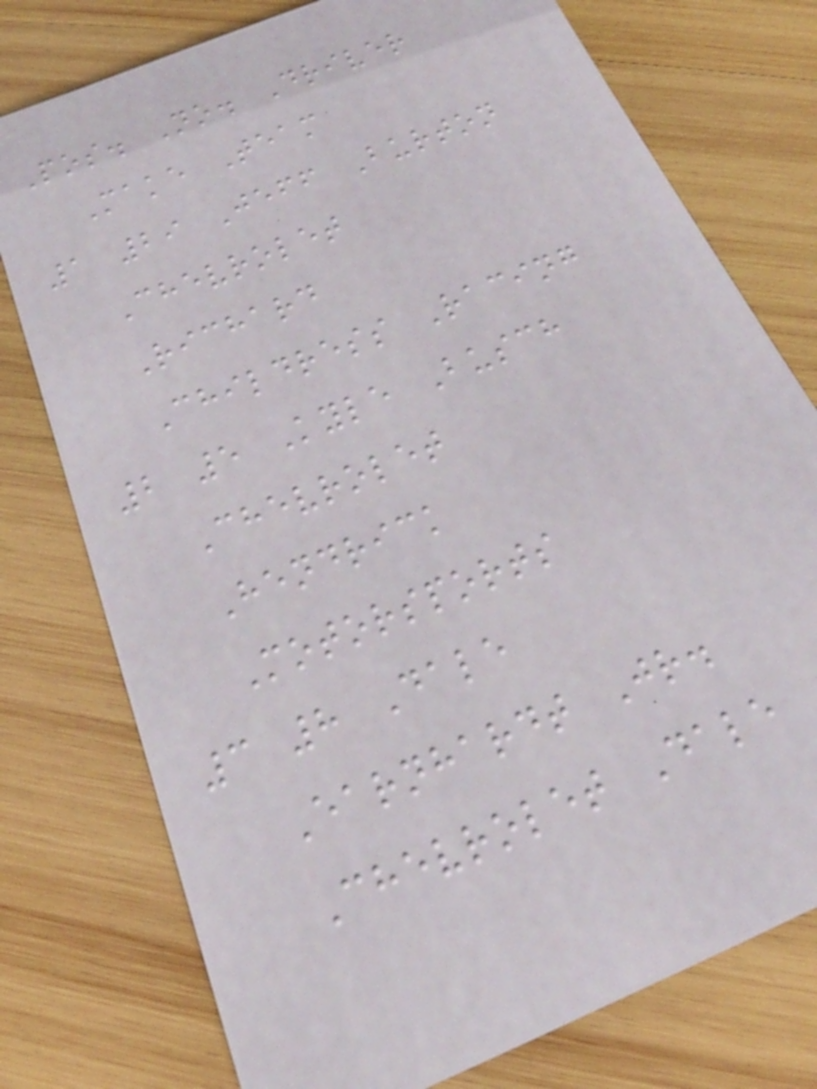Pos. No. Driver
Make Team
1 29 Jeff Burton
Chevrolet
Richard
Childress Racing
2 5 Kyle Busch
Chevrolet
Hendrick
Motorsports
3 8 Dale
Earnhardt Jr.
Chevrolet Dale
